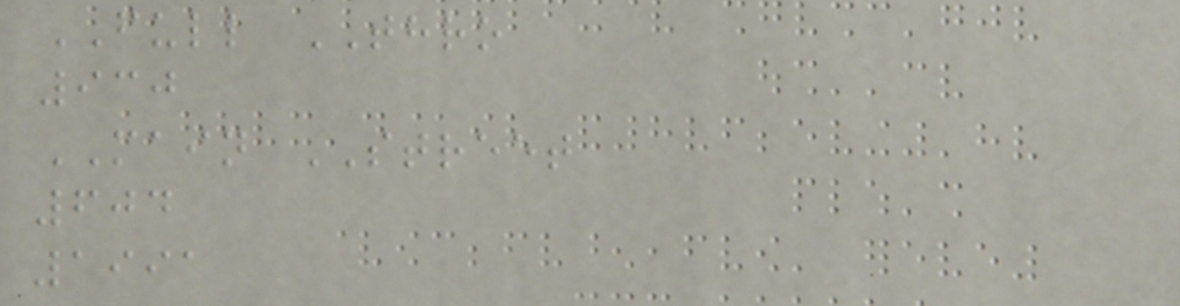FULL THRO
930
MAIN STREET
604
1991
